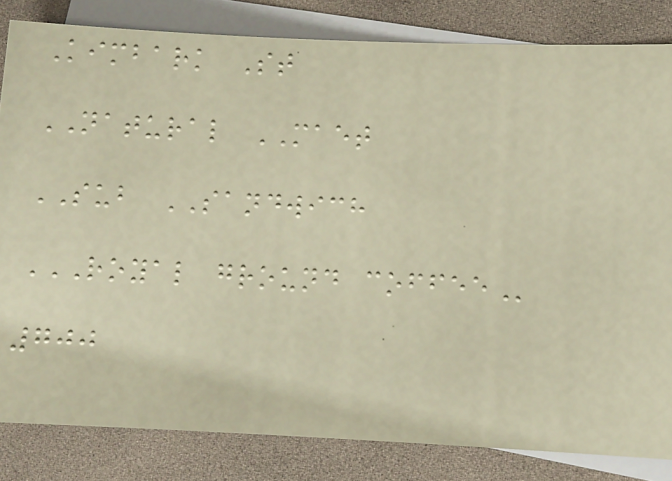Kimbark St
NATURAL MAET
SUB SANDWICH
ROYAL GROUND COFFEE
700
